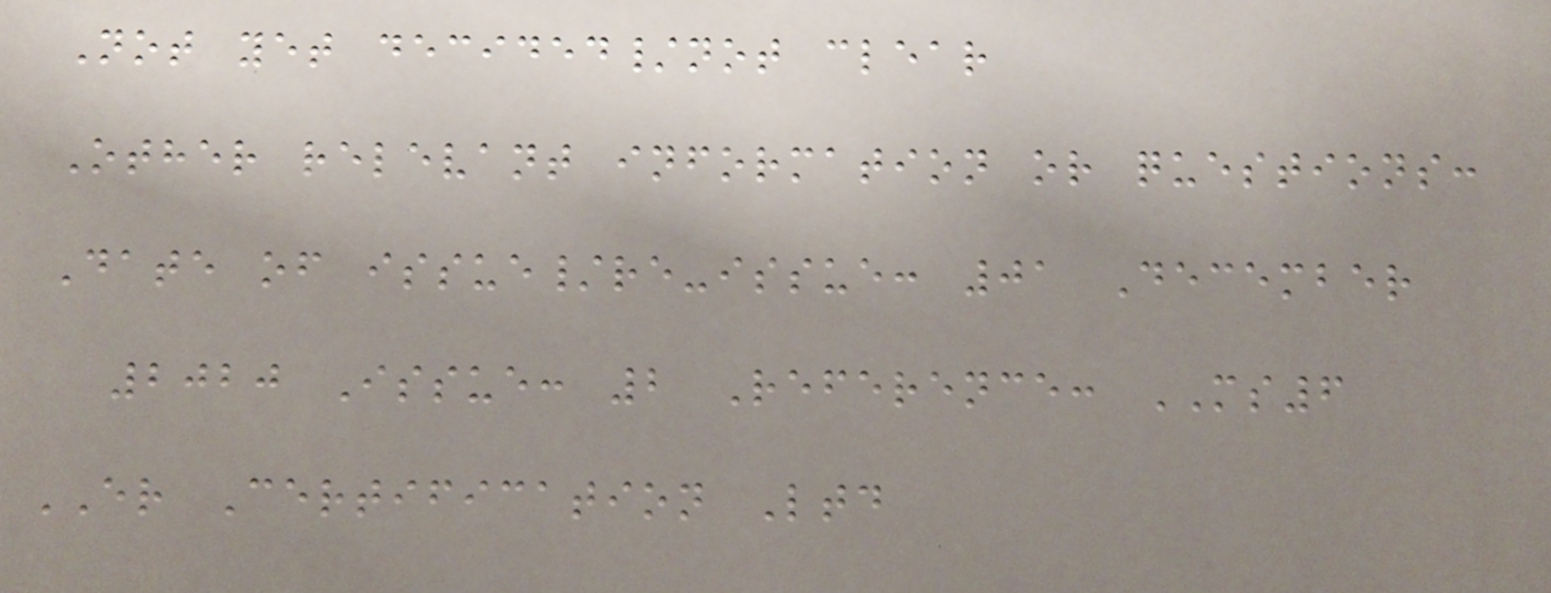Not yet decided/not clear
Other relevant information or questions:
Date of issue/re-issue: 01 December
2020 Issue: 2 Reference: MS6
ER Certification Ltd
